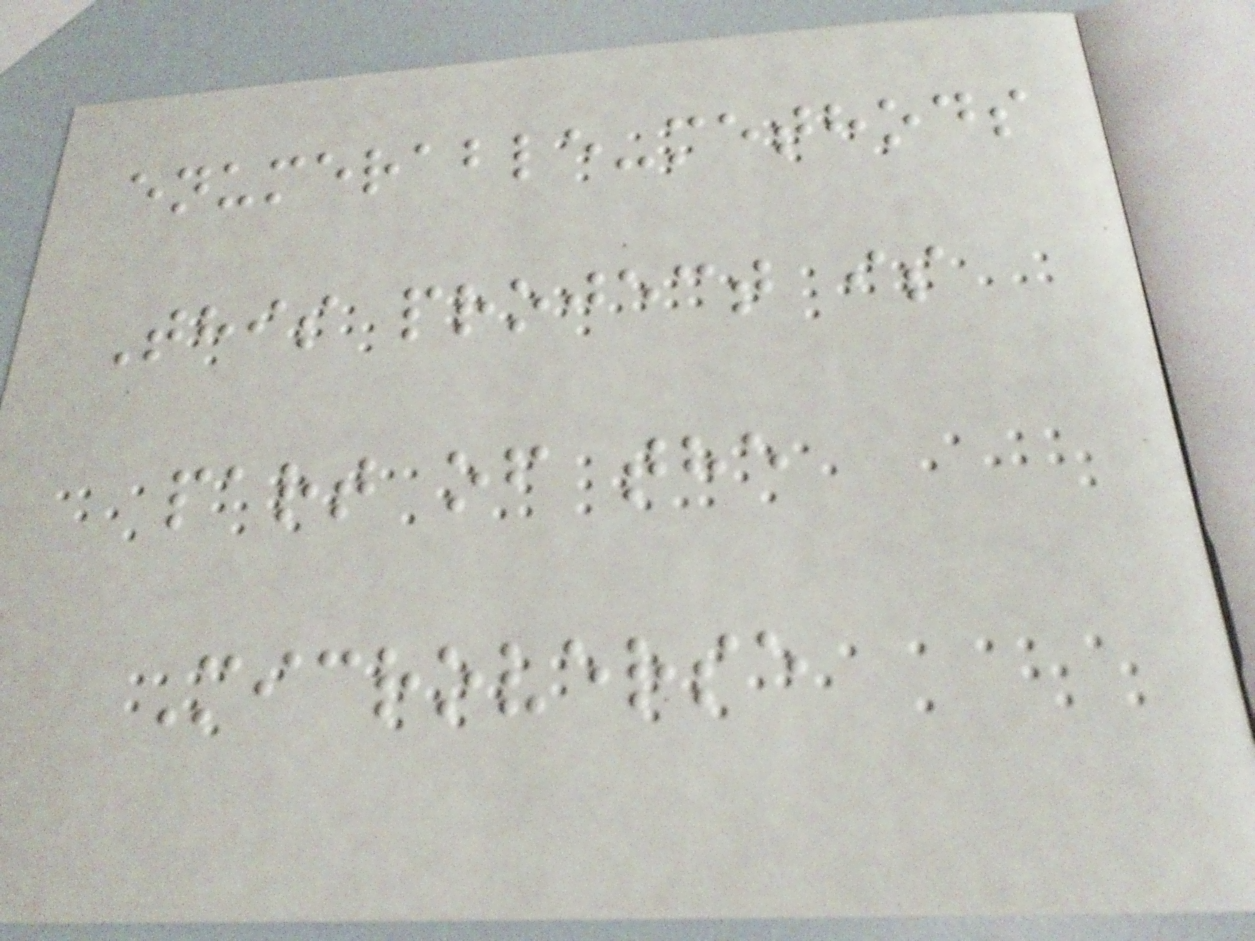enumerable-methods
This project is
part of the
Microverse
